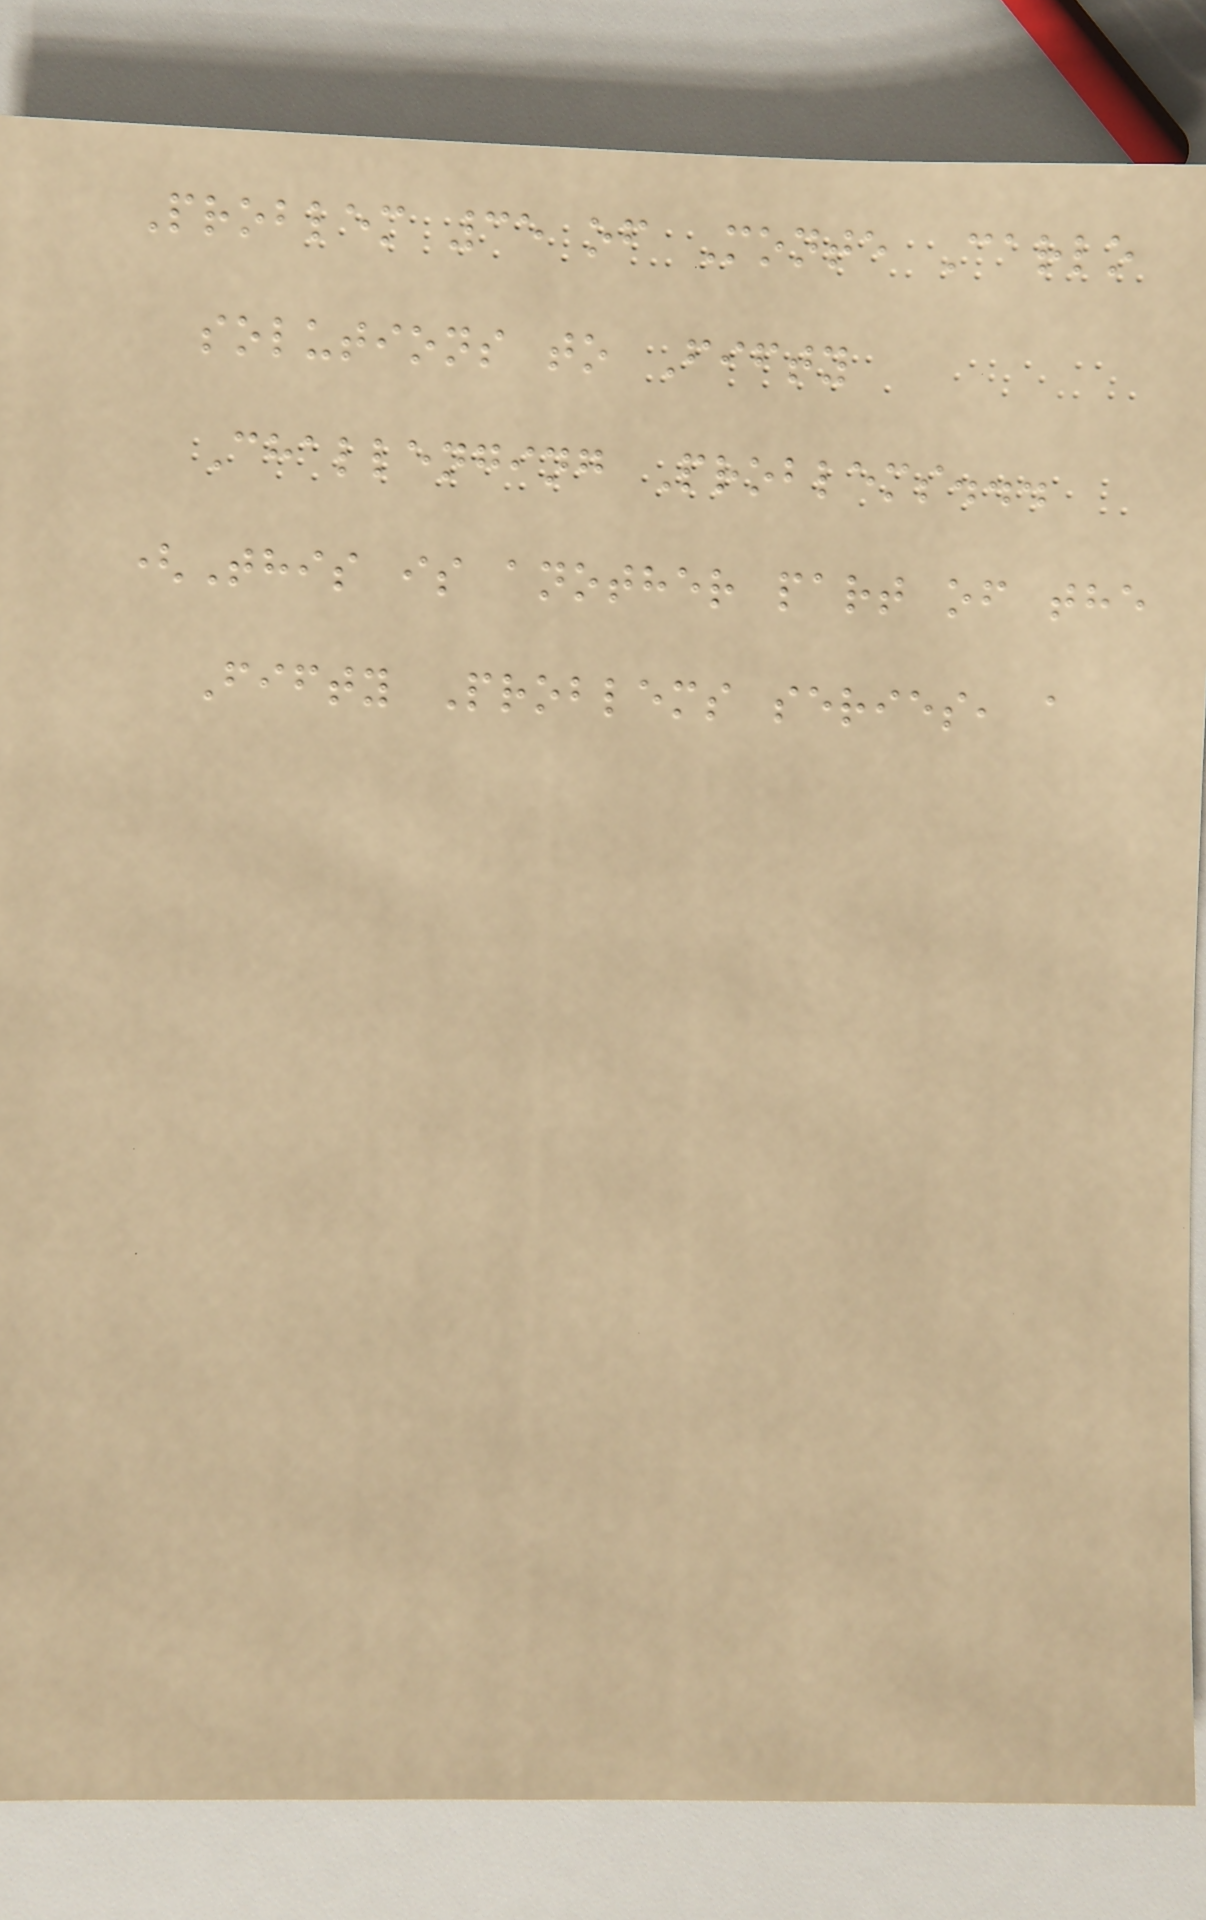Problem 35 of Monte Carlo
solutions to Fifty
Challenging Problems...
(This is another part of the
Fifty Problems series, a
